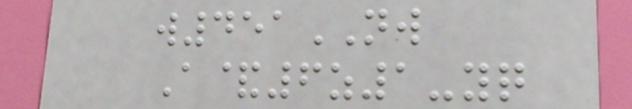w451NW
A&6z1-yq
